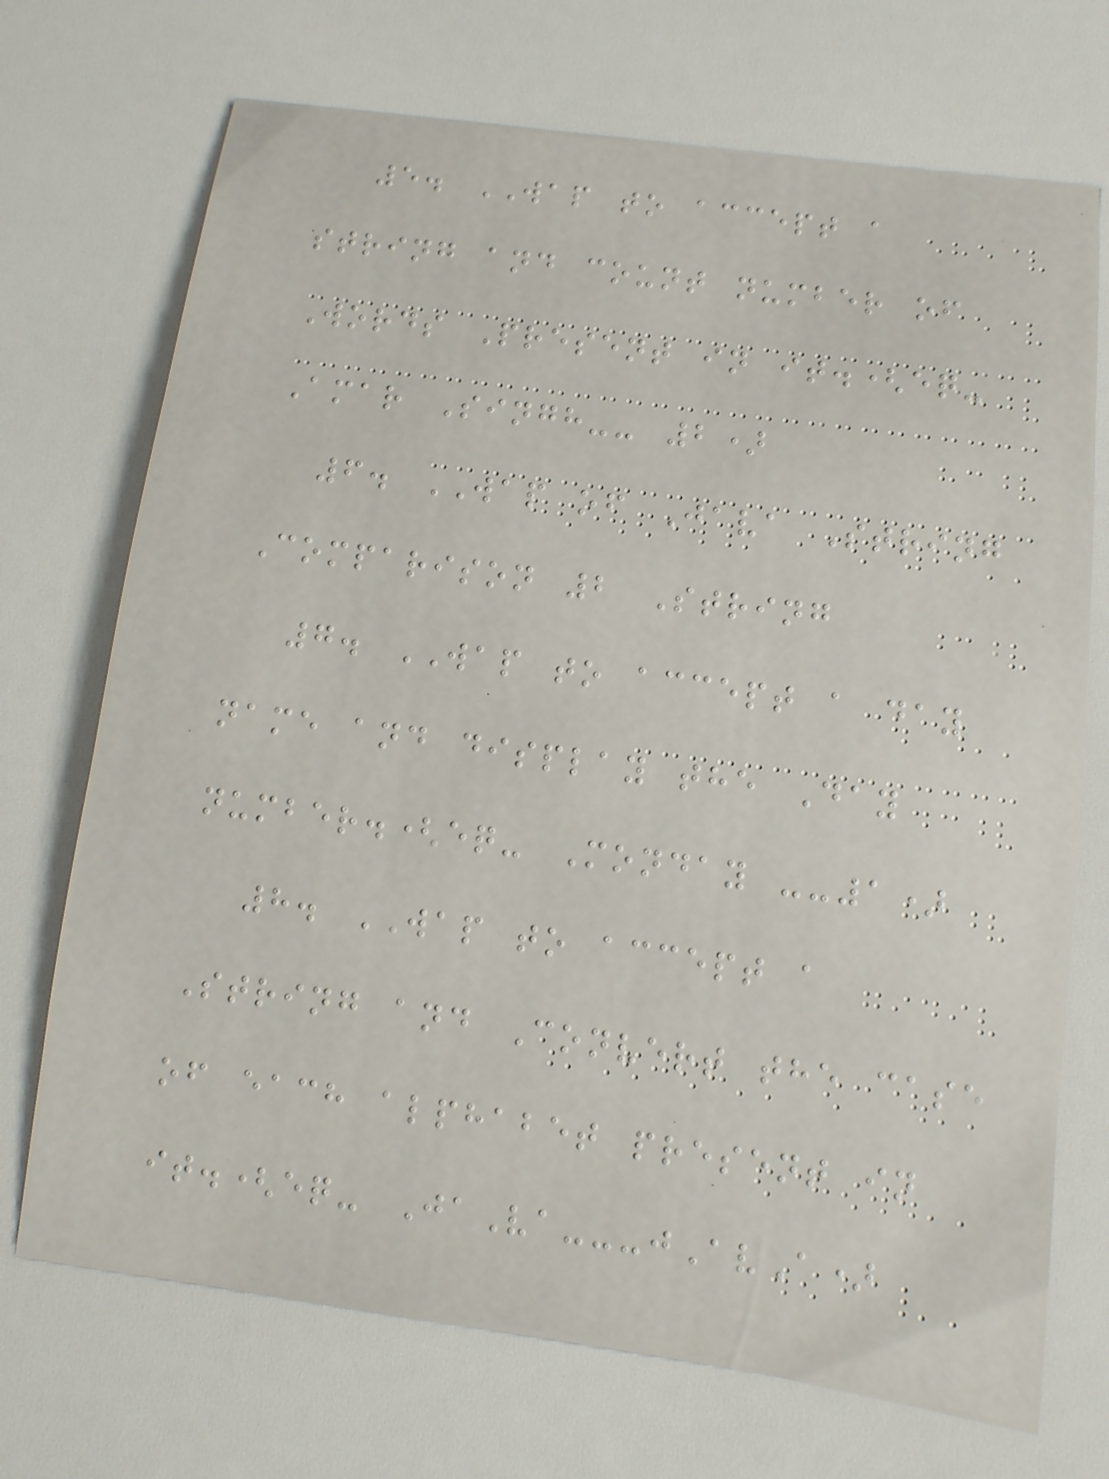5. WAP to accept a
string and count number of
Words Present in it.(eq-
Amar Singh-- 2)
6. WAP of Java String
Comparison 2 String
7. WAP to accept a day
name and display the Day
number.(eq- Monday --1)
8. WAP to accept a
String and Convert the case
of each alphabet present in
it.(eq- JaVa---jAvA)
